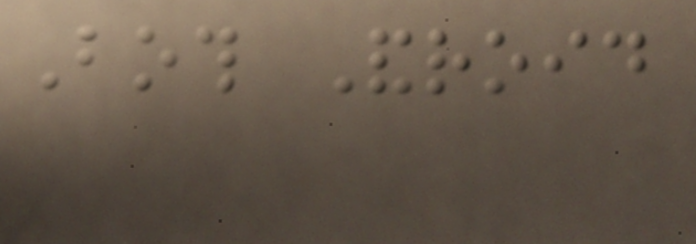Both Android
